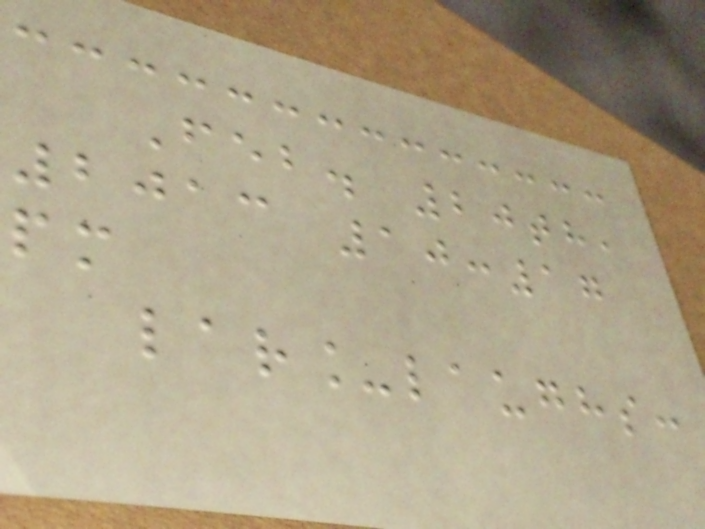Feb. 20th,
2013 10:17
pm
lar_laughs:
